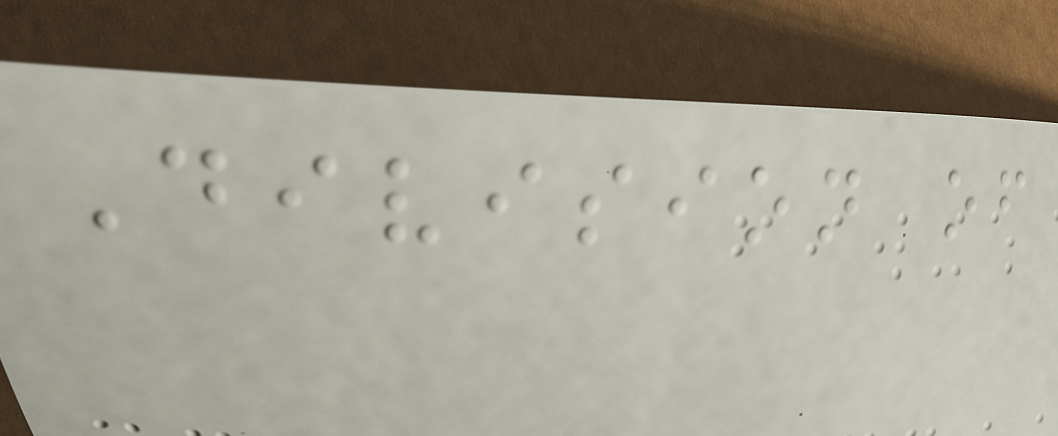Division of
